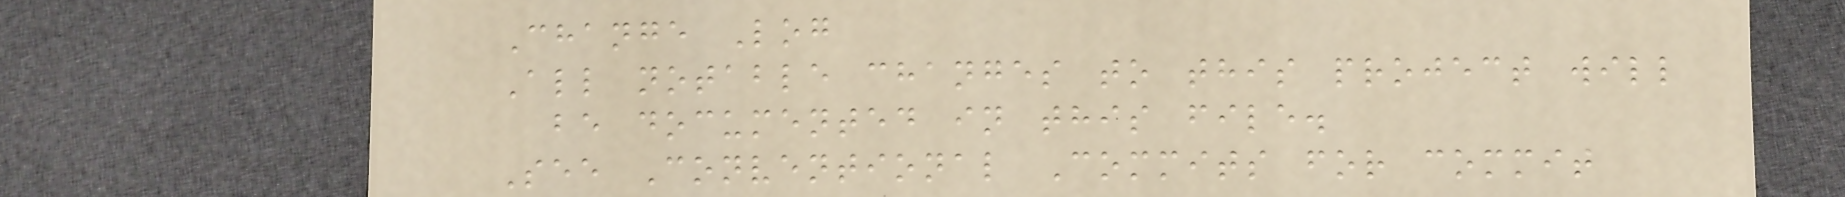Change Log
All notable changes to this project will
be documented in this file.
See Conventional Commits for commit
